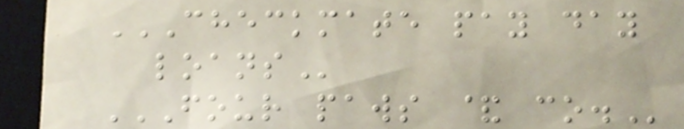CHECKMATE PAY DAY
LOANS
FOUR PAWS & CO.
